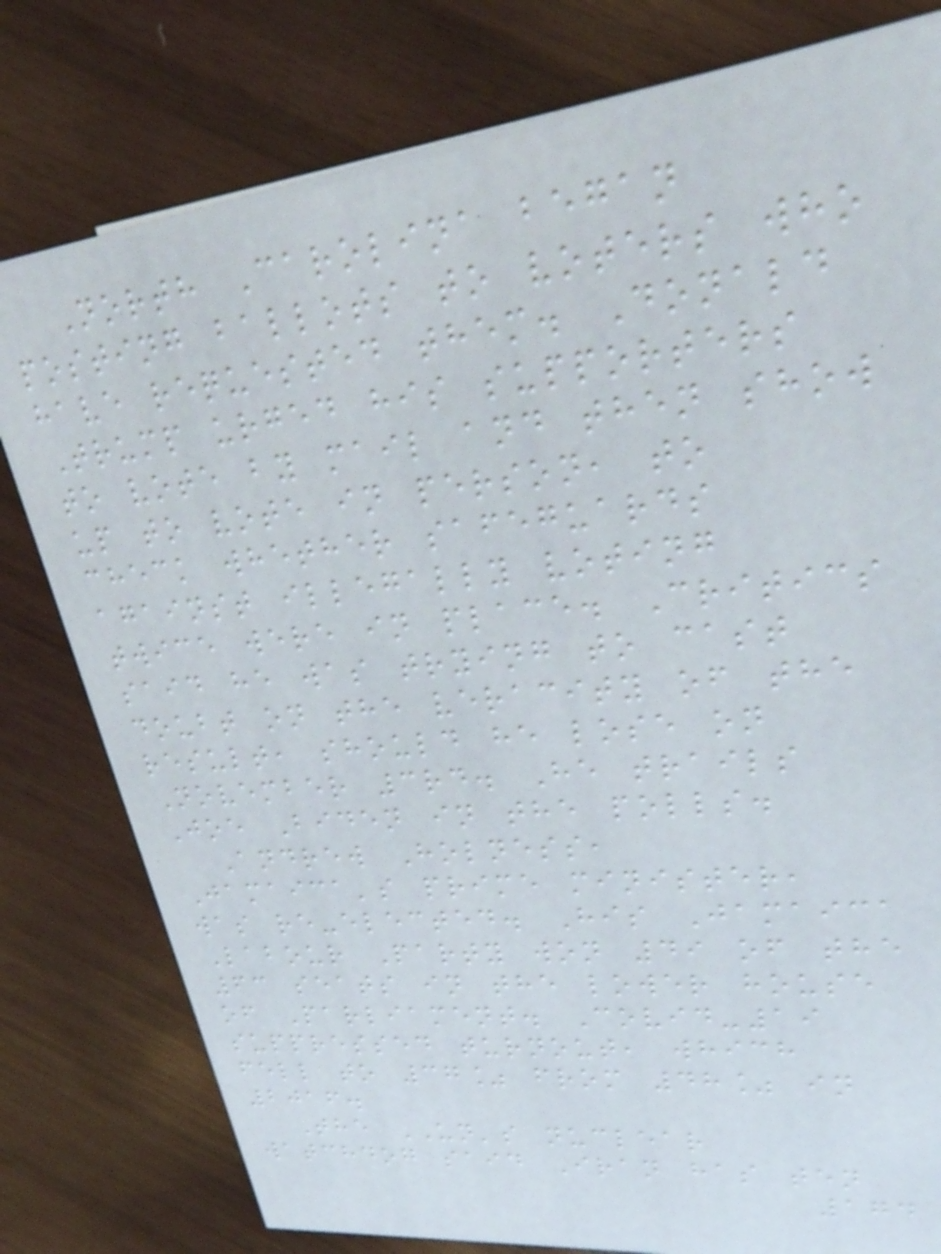North Carolina began
posting ballots to voters who
have requested them. Donald
Trump urged his supporters
to vote by mail and then show
up to vote in person, to
check whether safeguards
against illegally voting
twice were in place. Critics
said he was trying to cast
doubt on the veracity of the
result, should he lose on
November 3rd. He trails
Joe Biden in the polls.
Andrew Holness,
Jamaica's prime minister,
was re-elected. His Jamaica
Labour Party won 49 of the
63 seats in the lower house
of Parliament. Covid-19
suppressed turnout, which
fell to 37% from 48% in
2016.
The UN's nuclear
watchdog said Iran has ten
174
